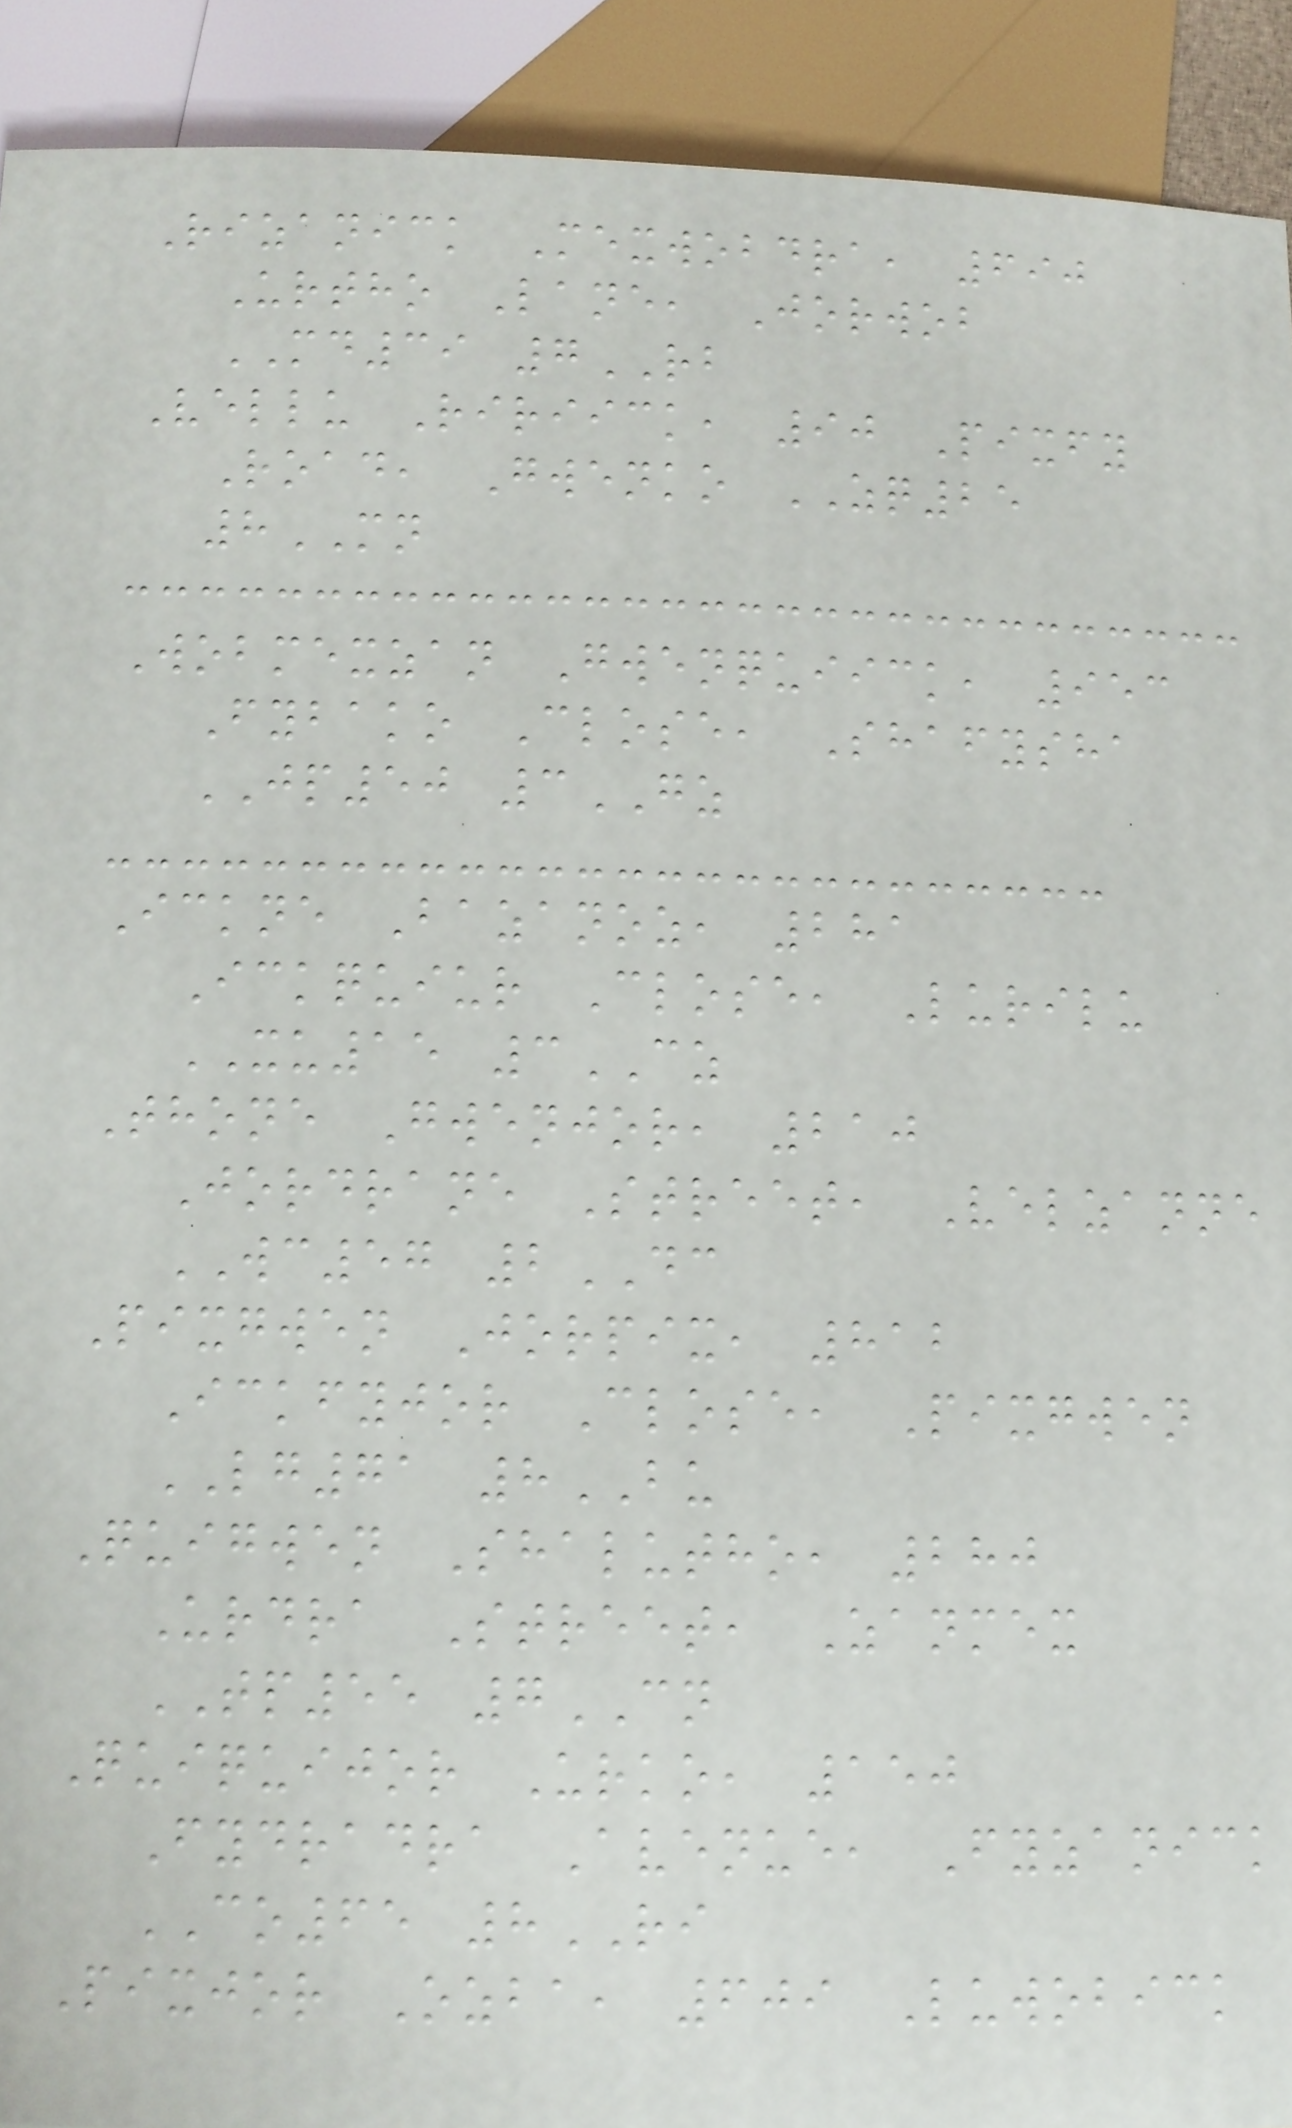Rizanick Mexwobdra, 690
Urtho Lane, Jorwob
MD39 7RB
Vellu Ririick, 90 Pixfy
Road, Gwenko ZQ25
8MN
Wobmexzan Gwenquiick, 953
Fybako Close, Shafysha
JP50 3GZ
Ickne Bazanoz, 281
Ickquiur Close, Lurilu
XU15 3CZ
Thone Gwenjor, 210
Jordrane Street, Velzanne
WC57 2DC
Pixgwen Jorpix, 812
Ickfyjor Close, Pixgwen
LG71 8BU
Quigwen Shalutho, 280
Urdra Street, Zanmex
TP55 7CN
Quiquijor Urko, 150
Fydradra Avenue, Fyzanick
CO65 8RI
Pixjor Ozba, 609 Luwobick
